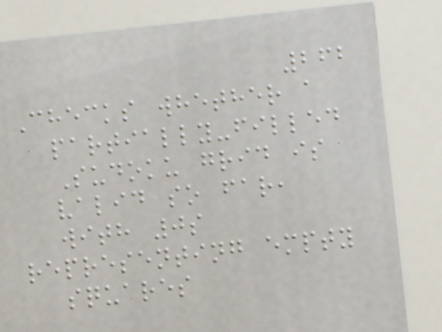262
Checks whether a
partially-filled
Sudoku grid is
valid so far,
with 0s
representing empty
squares
